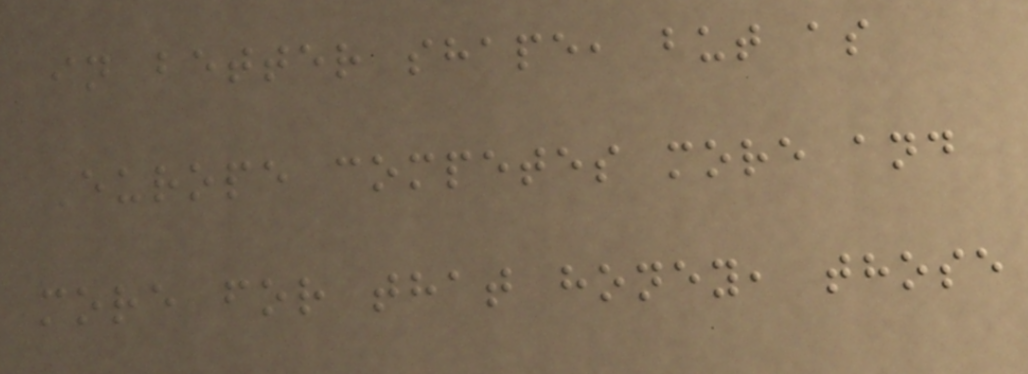in better shape, but as
Europe competes more and
more for that honey, those
